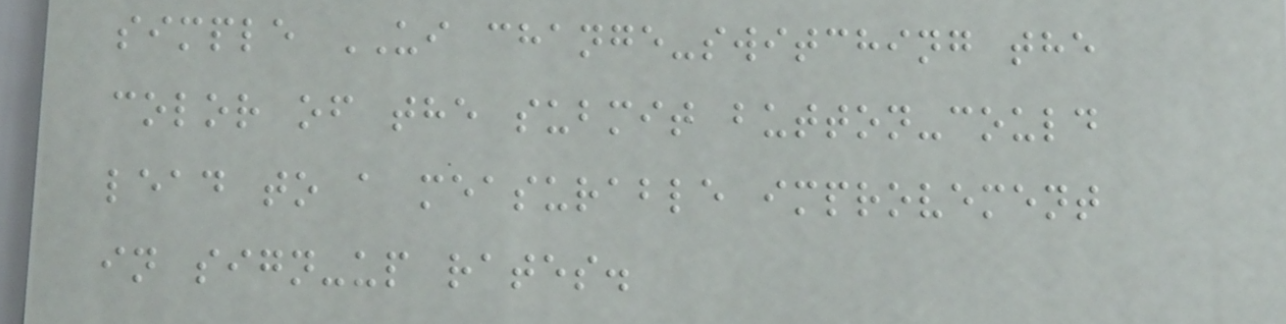simple UI change-switching the
color of the submit button-could
lead to a measurable improvement
in sign-up rates.
